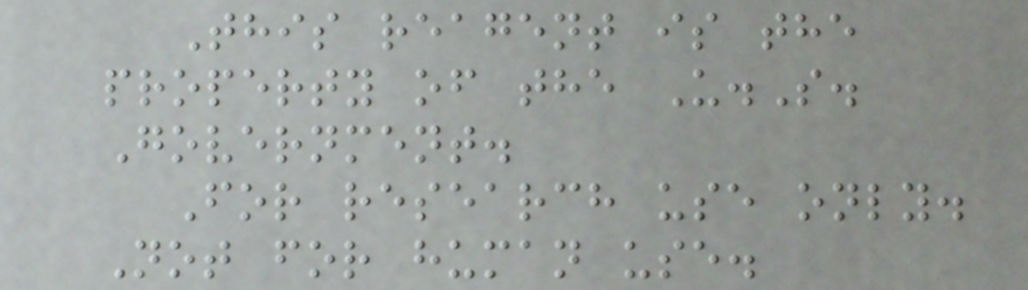This reagent is the
property of the U.S.
Government.
For research use only.
Not for human use.
